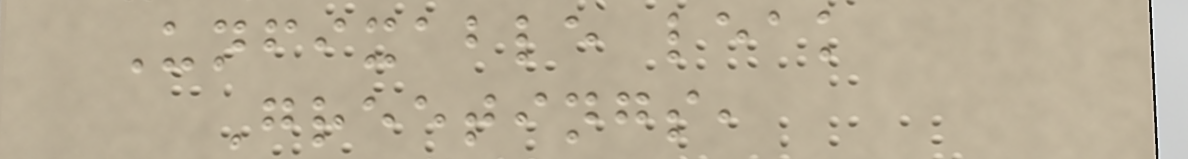Unfixable leak
Greetings,
